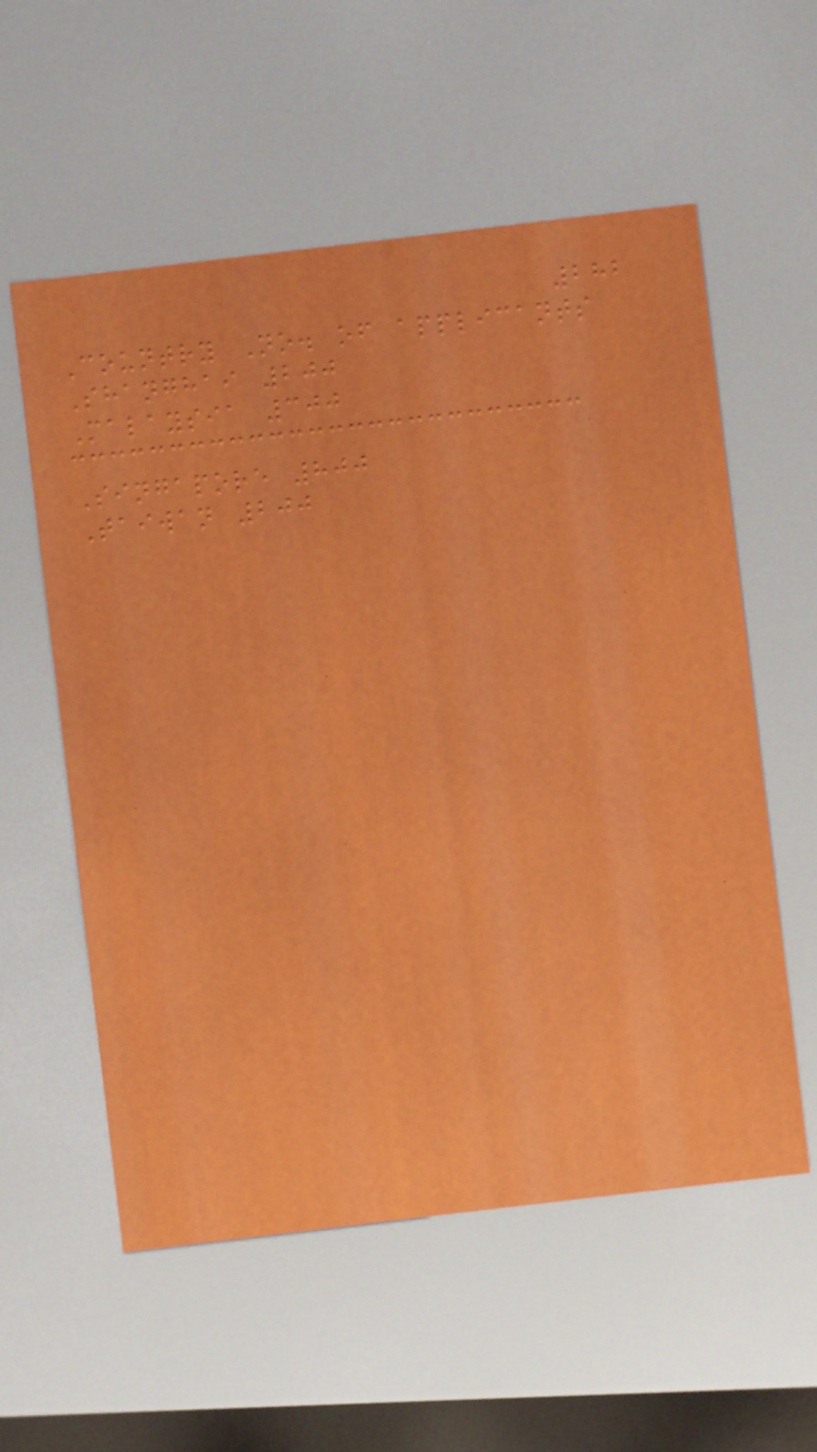282
Country No. of applicants
Shanghai 200
Malaysia 300
Singapore 800
Taiwan 200
